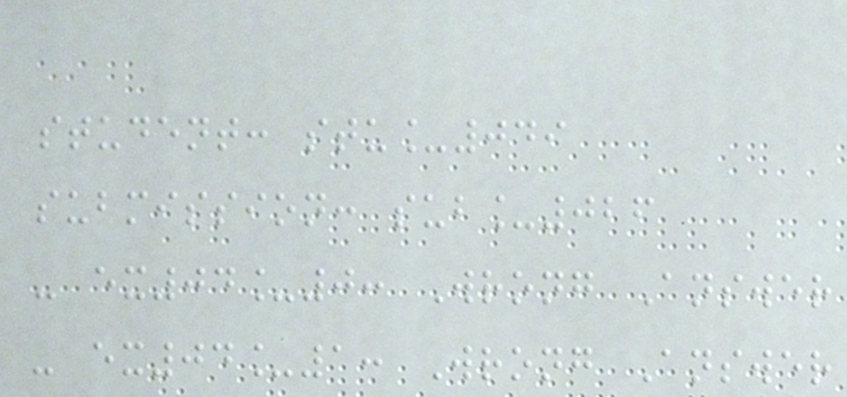student: stu_049
submission: sub_026
- ex04_0: Wrong Answer
- ex04_1: Wrong Answer
